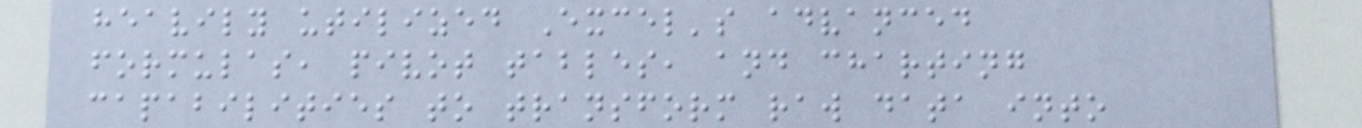heavily utilized Excel's advanced
formulas, pivot tables, and charting
capabilities to transform raw data into
